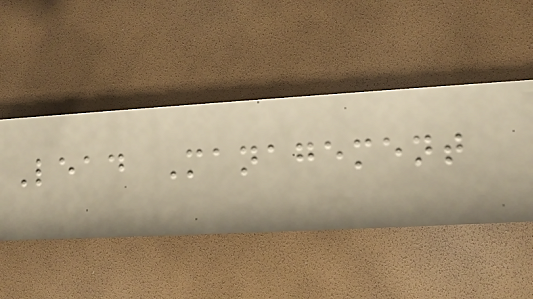Lead Management
